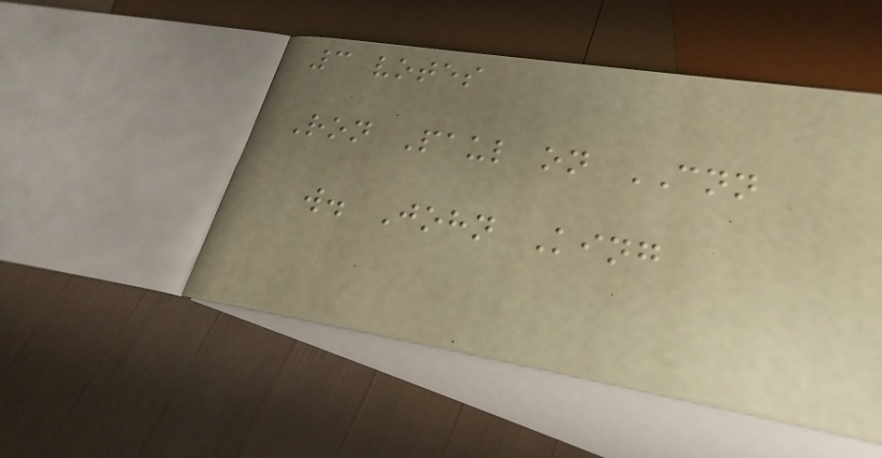3 votes
Ron Paul on CNN
w. John King
